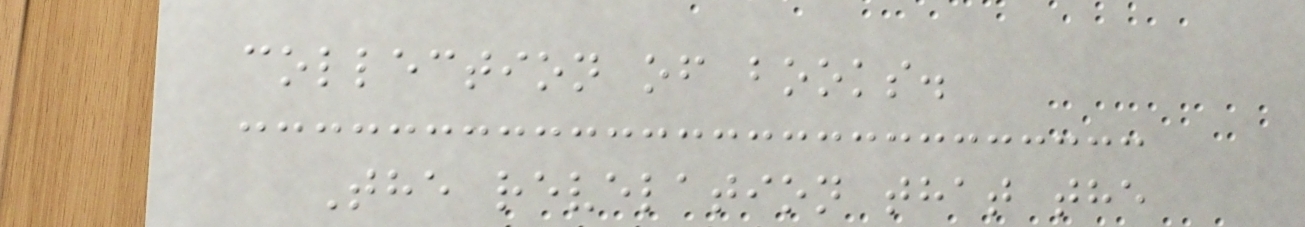collection of books.
The revelation that the
